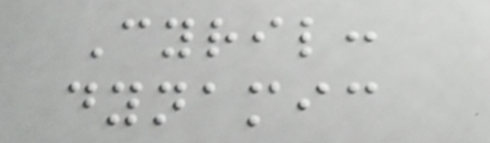Cyril:
dynamic
